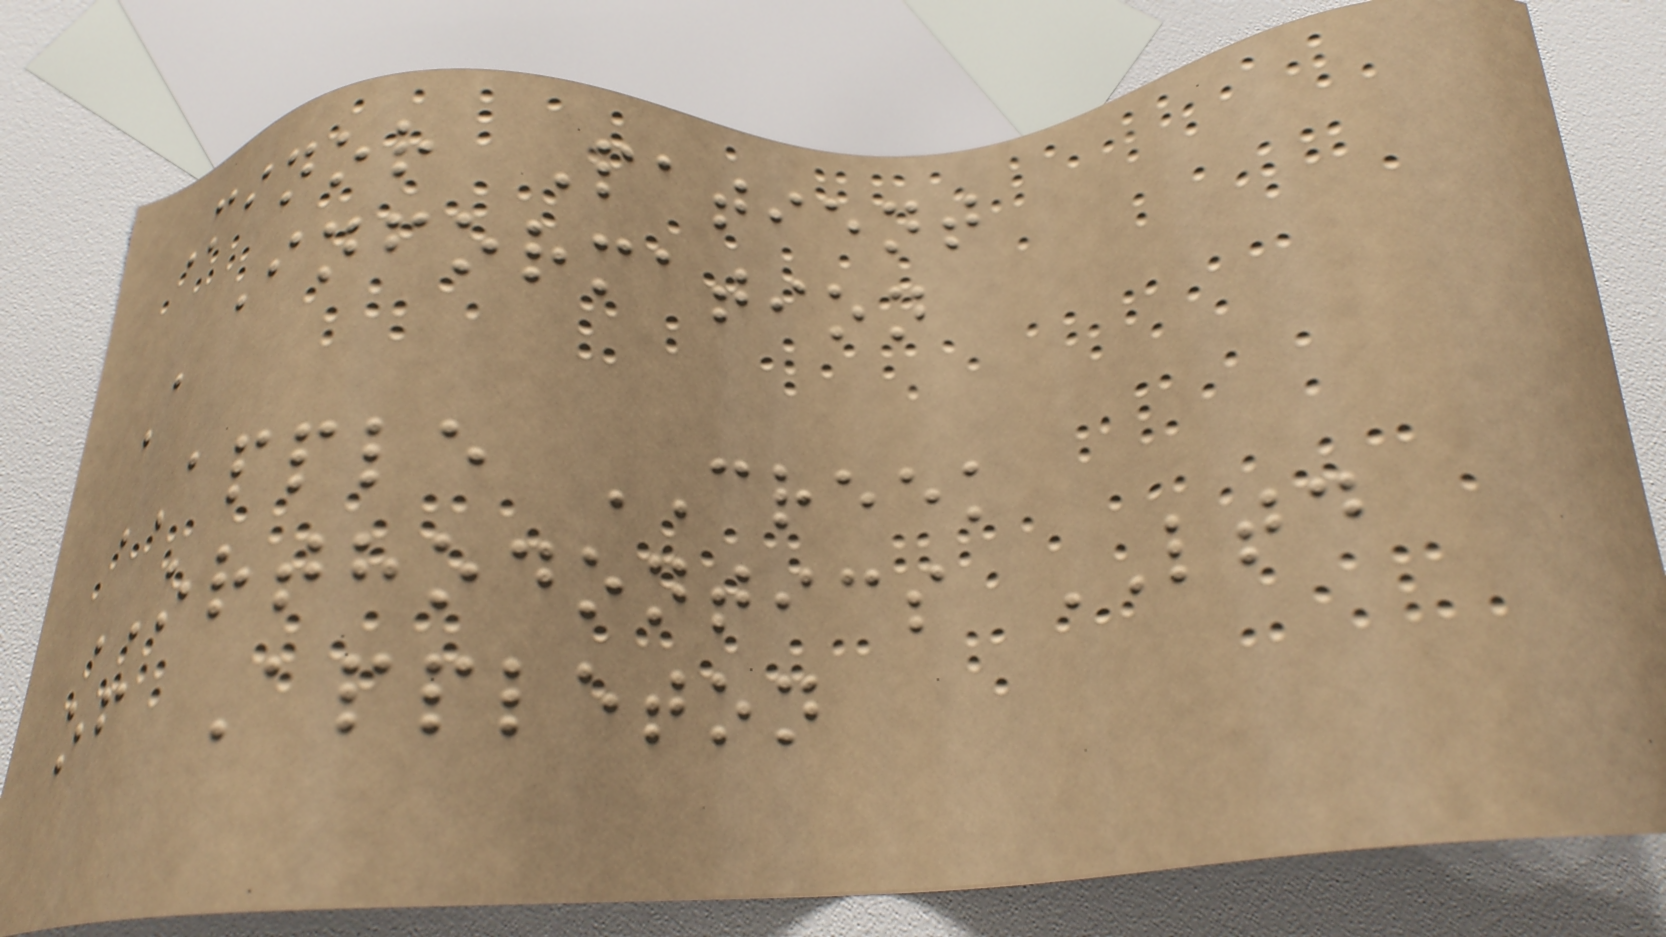Minor Patient
Information
A
APPLE CREEK
ORTHODONTICS LTD
of Appleton
